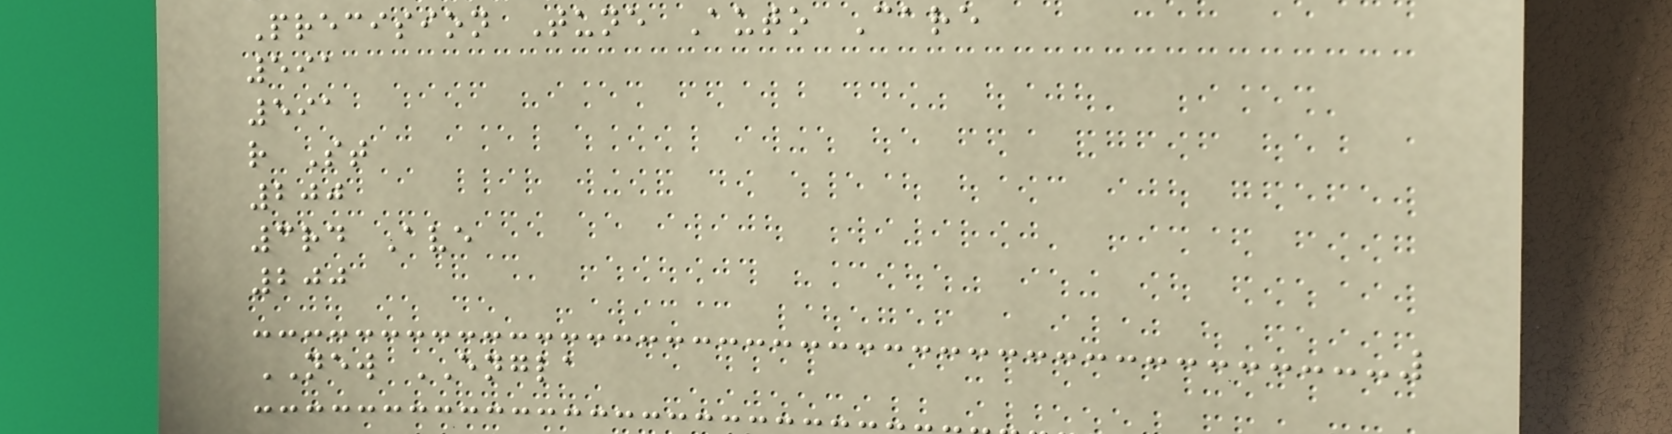Precision Tune Auto Care
591
591
r St
200
3rd Ave
200
NEW ENGLA
